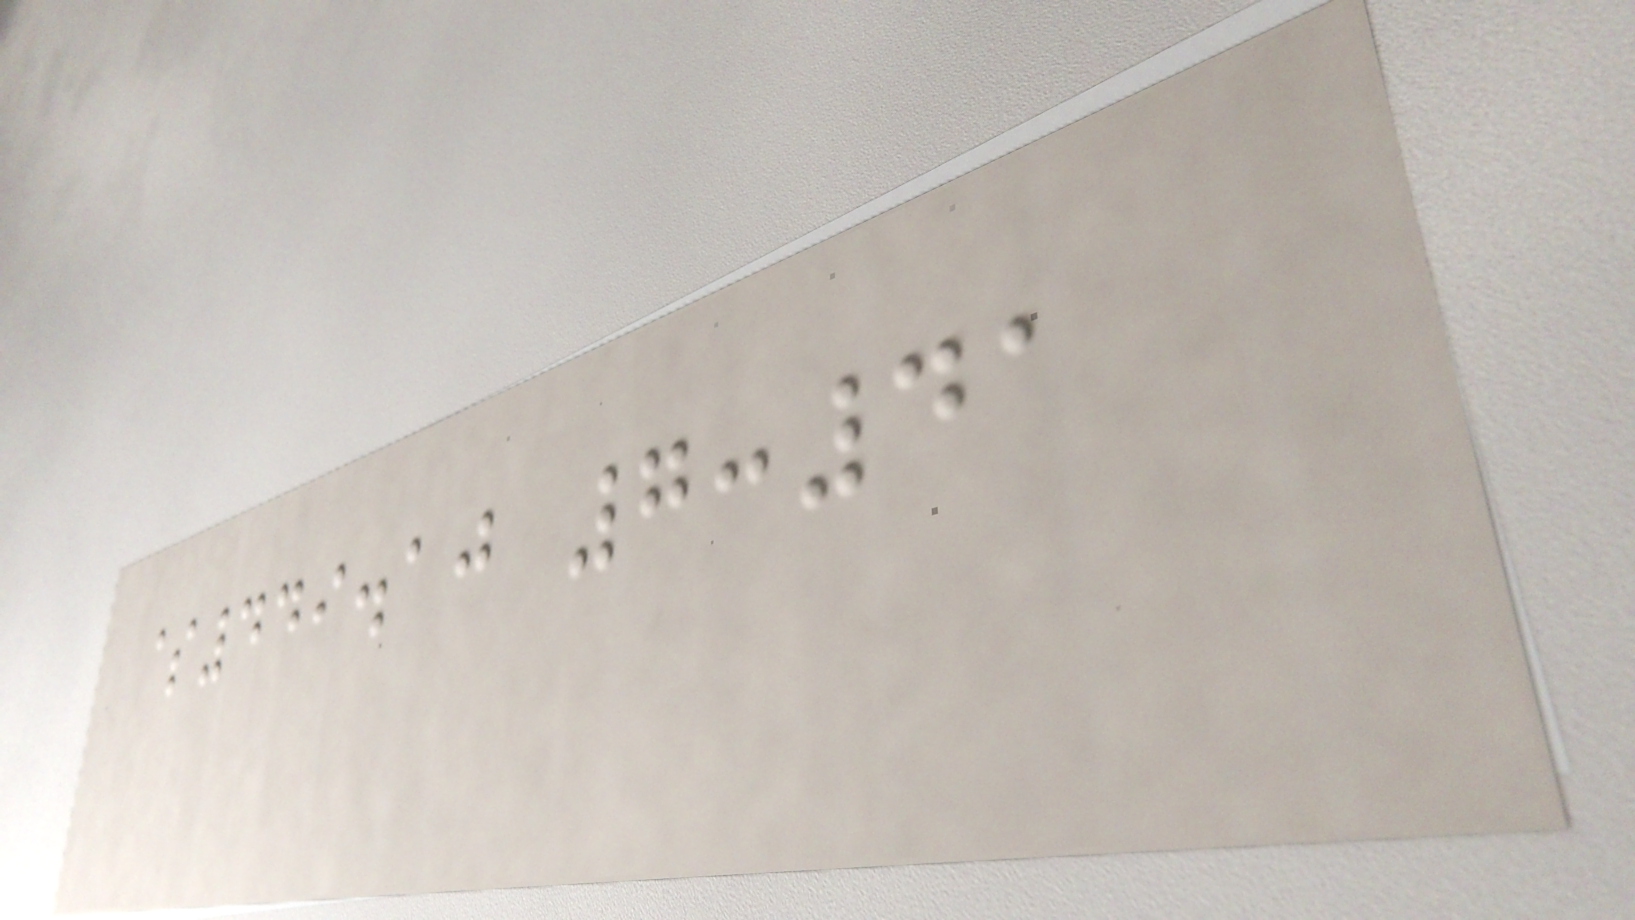$449.10 7:41
